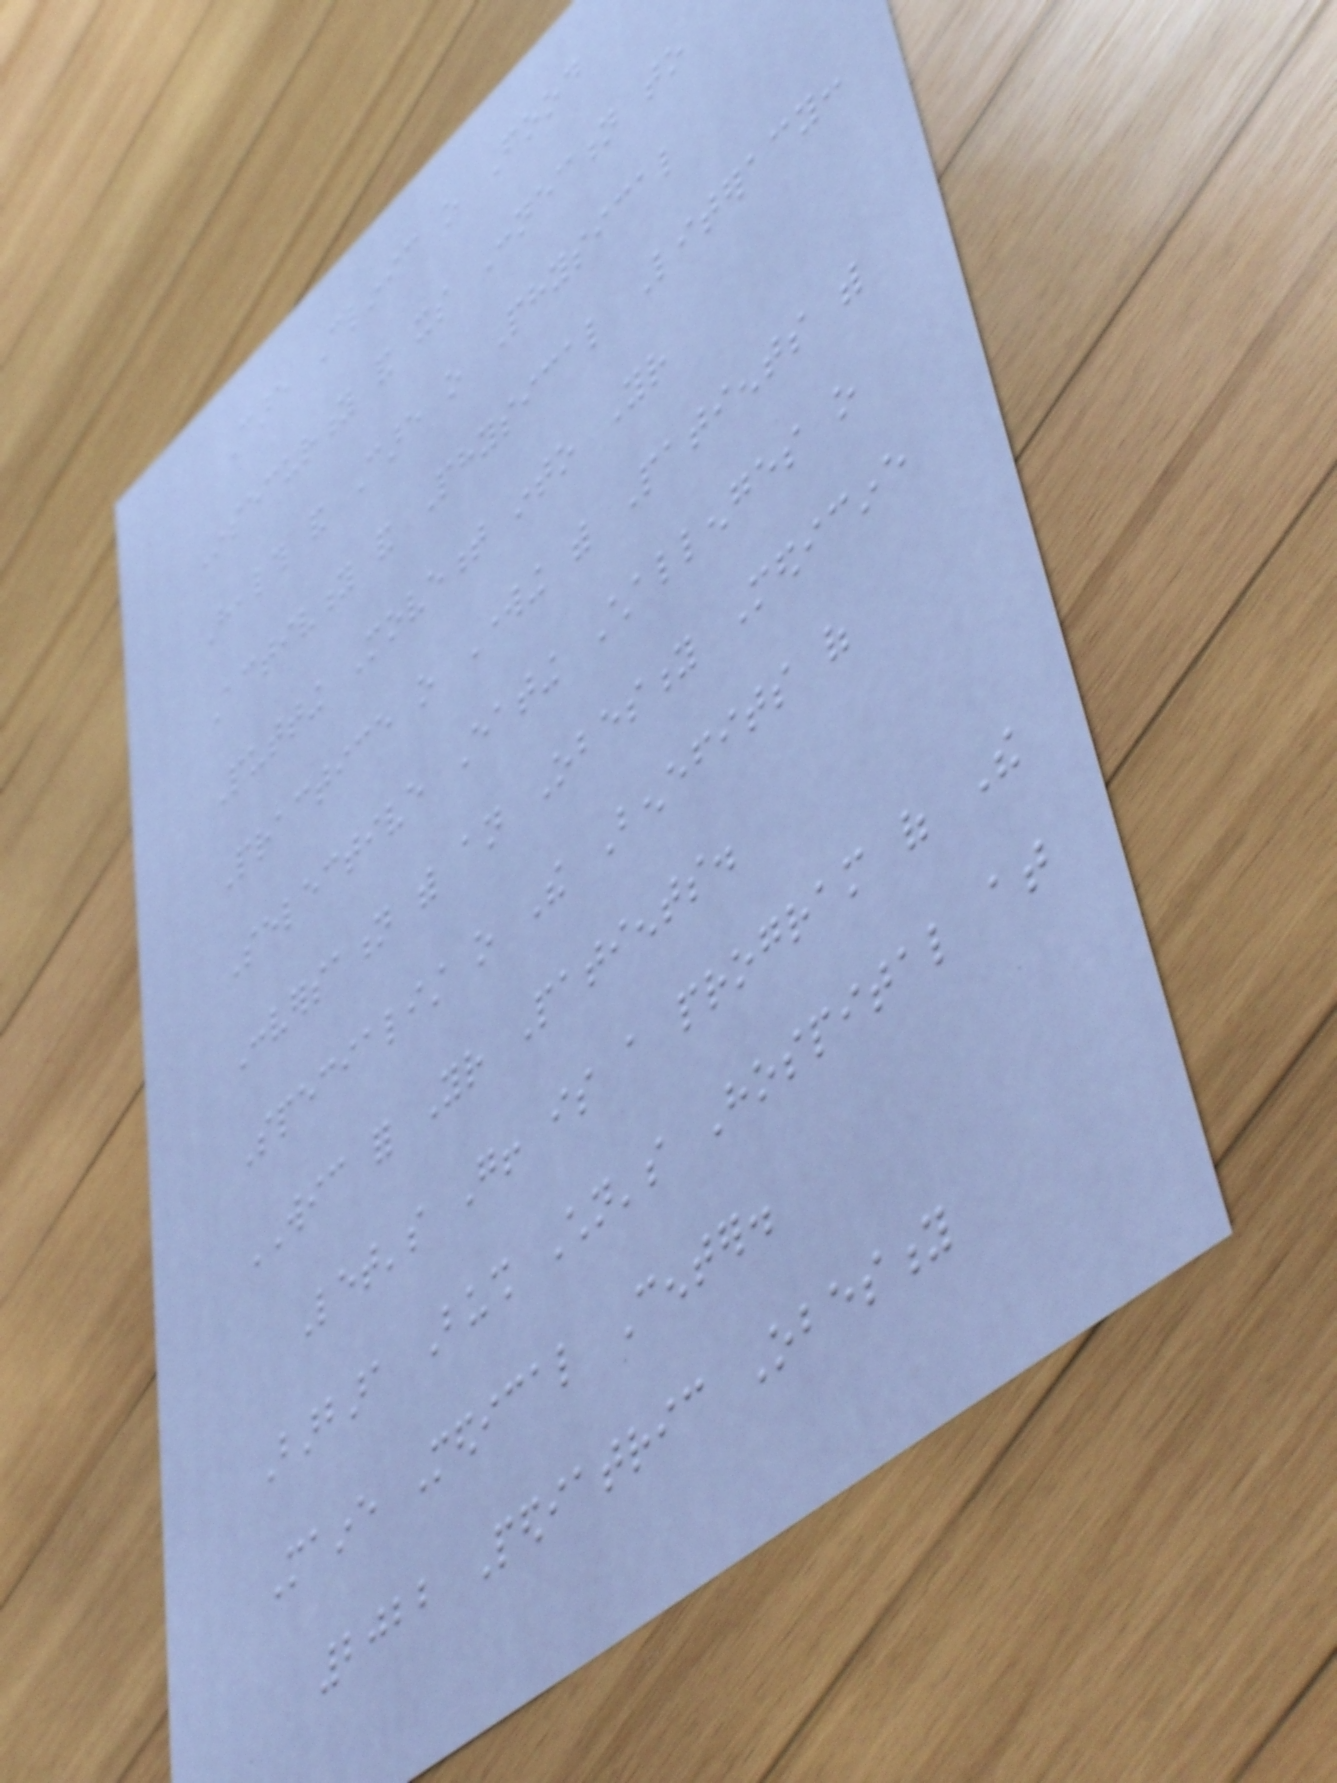Care Clinic o Food
Insecurity and its Connection to
Health and Care o Physical
Activity and Physical Literacy:
Putting Movement into Your
Practice o Working with Patients with
Selective Eating Challenges o
Conversation with an Obesity Medicine
Specialist o The Benefits of
WIC for Your Patients.
Let's Go! is a program of The
Barbara Bush Children's Hospital at
Maine Medical Center.
2022 Pediatric Obesity
